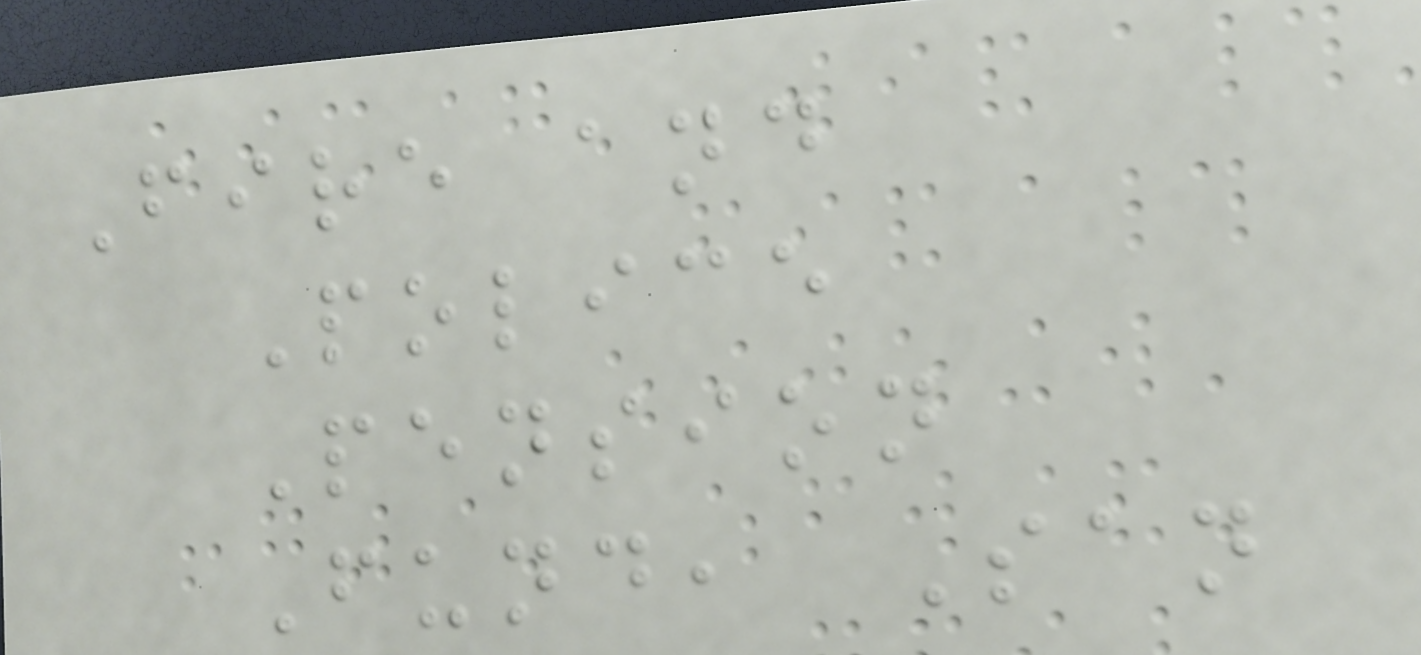Fire and
Police
Pension
Fund, San
